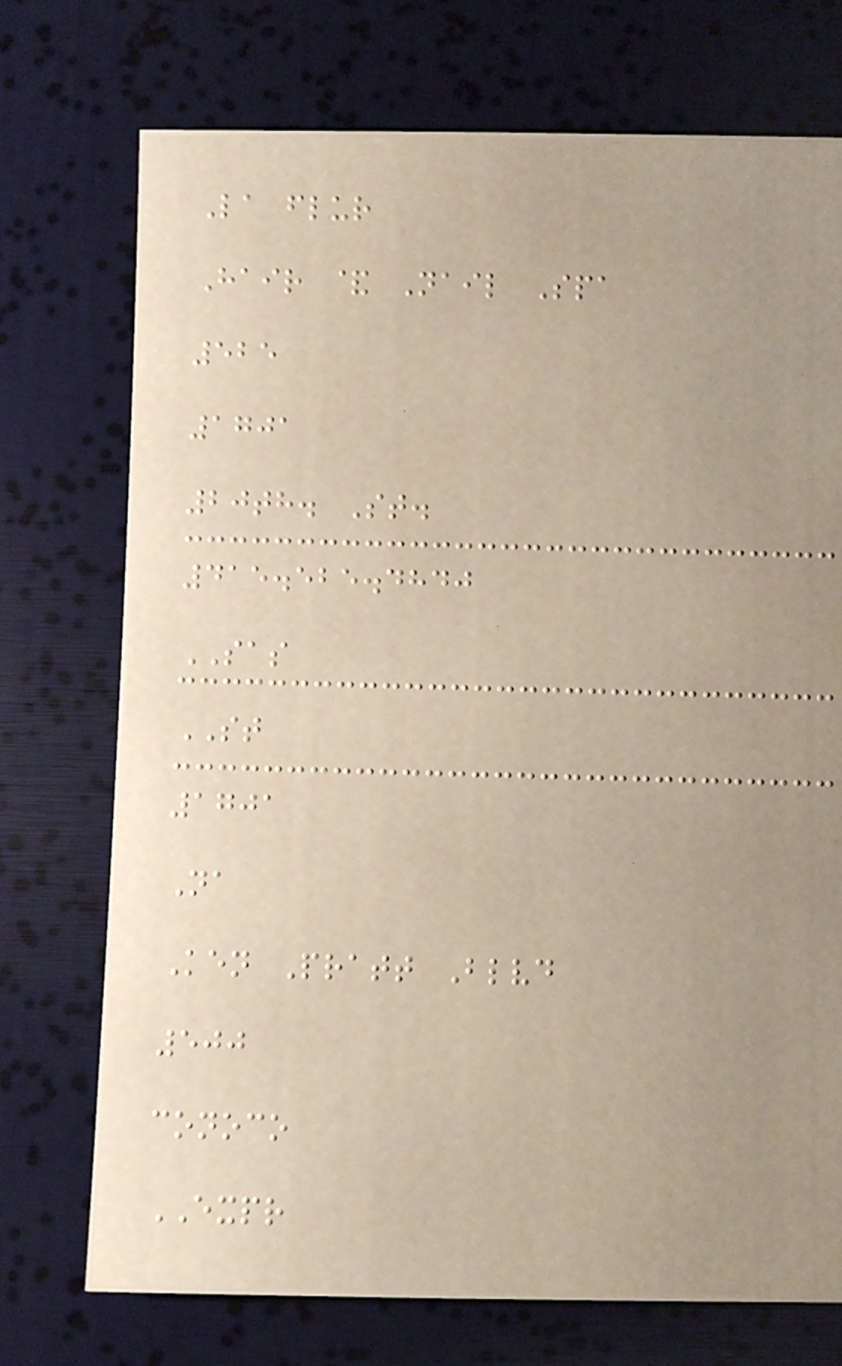La flur
Hair & Nail Spa
525
1701
20th. St.
415.525.4840
SAS
ST
1701
Na
Ken Pratt Blvd
500
conoco
EXPR
